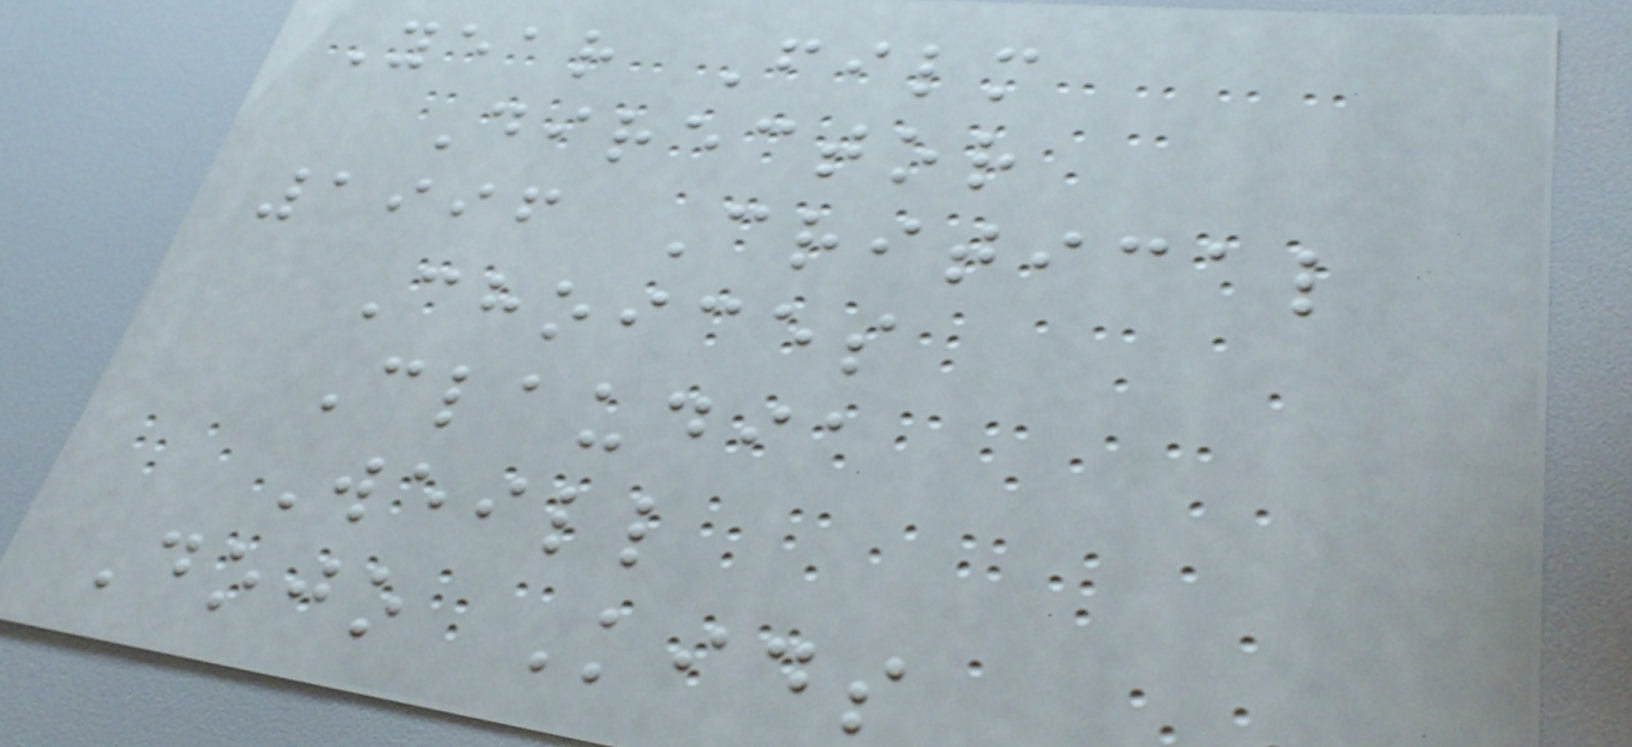Year Film
Director
1996 Critical
Choices
Claudia
Weill
Dojo Kids
